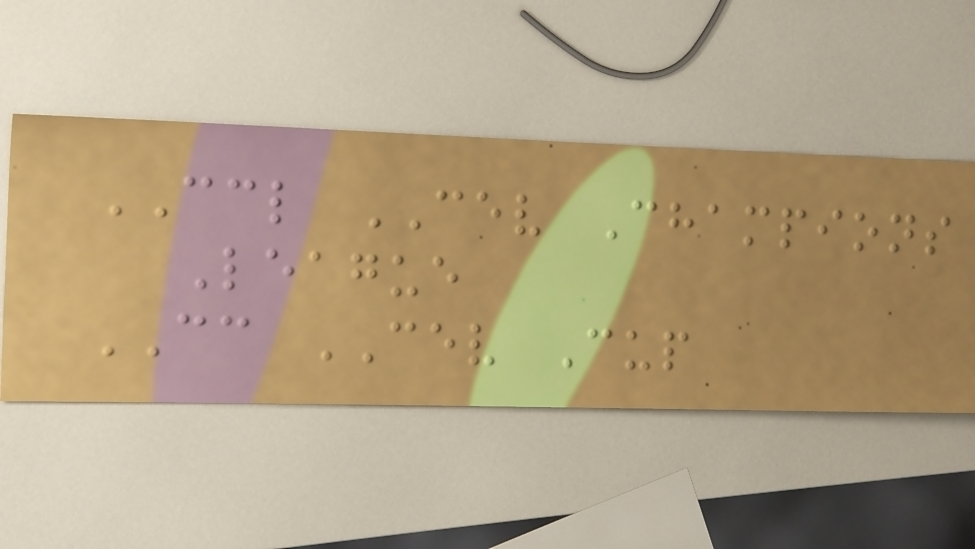CCL CEV Champions
League
CC CEV Cup
